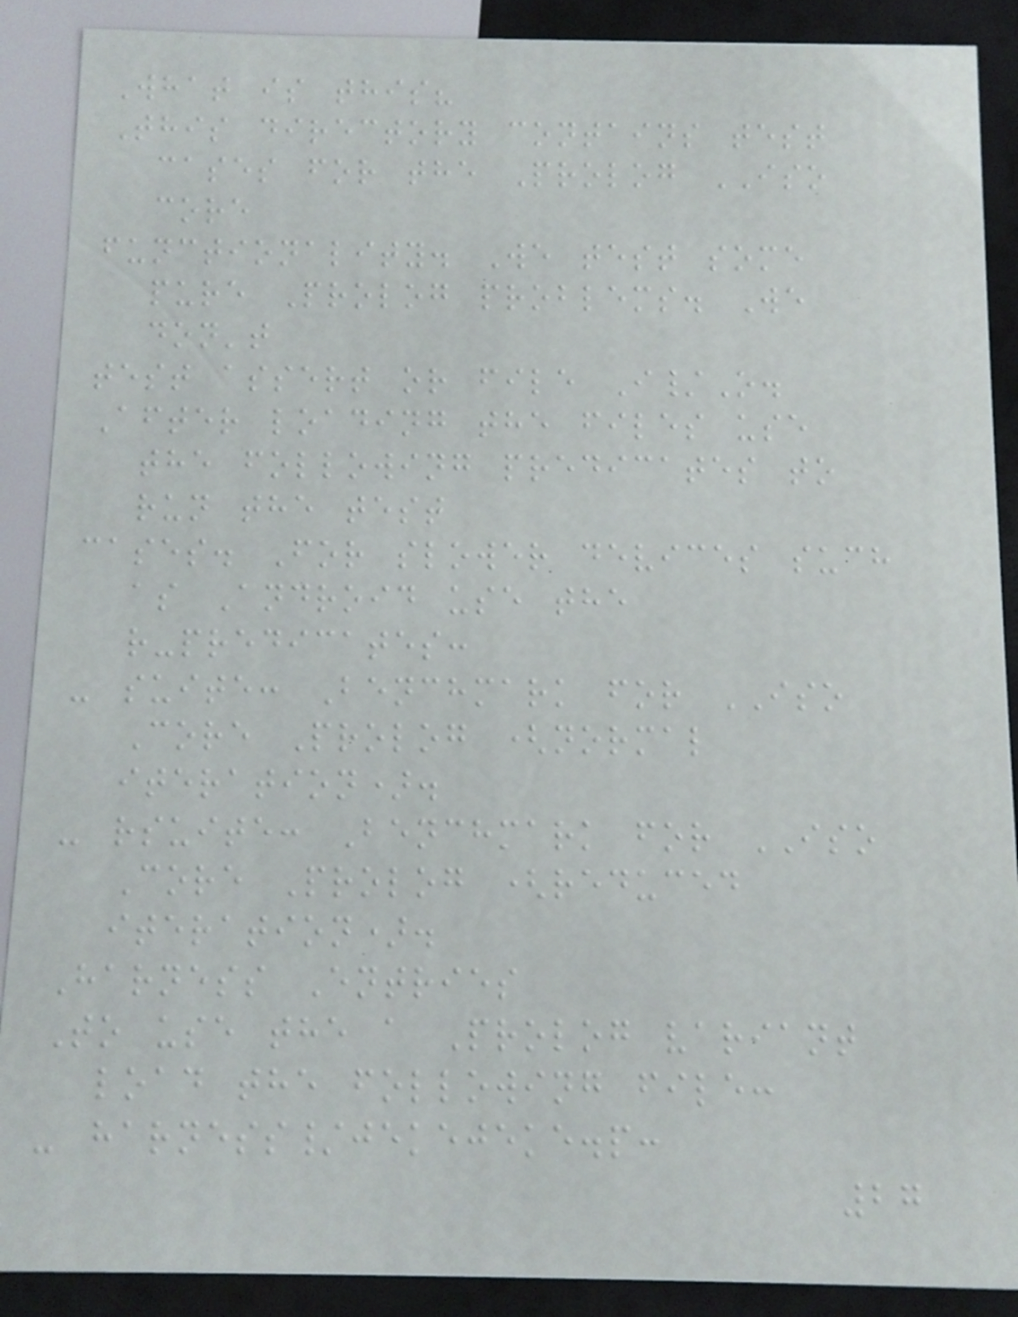What is this?
This directory contains test
cases for the Prolog ISO
core
functionality. We test some
pure Prolog problems. We
don't
test assert or file I/O.
After loading the files use
the following predicates to
run the test
cases. For slower devices such
as Android use the
r-predicates:
- suite: Benchmark for ISO
Core Prolog (normal
iteration).
- rsuite: Benchmark for ISO
Core Prolog (reduced
iteration).
Harness Entries
To use the a Prolog variant
load the following file:
- harness/jekejeke.p:
27
